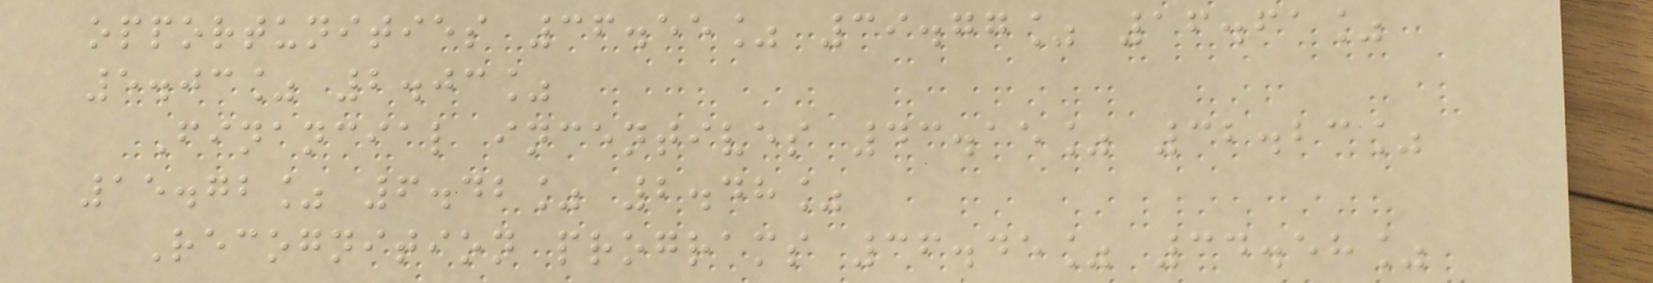opportunities 36.55% 39.77% 16.61%
5.03% 2.03%
Financial incentives 43.15% 32.23%
15.72% 6.42% 2.48%
Recognition programs 36.45% 34.58%
